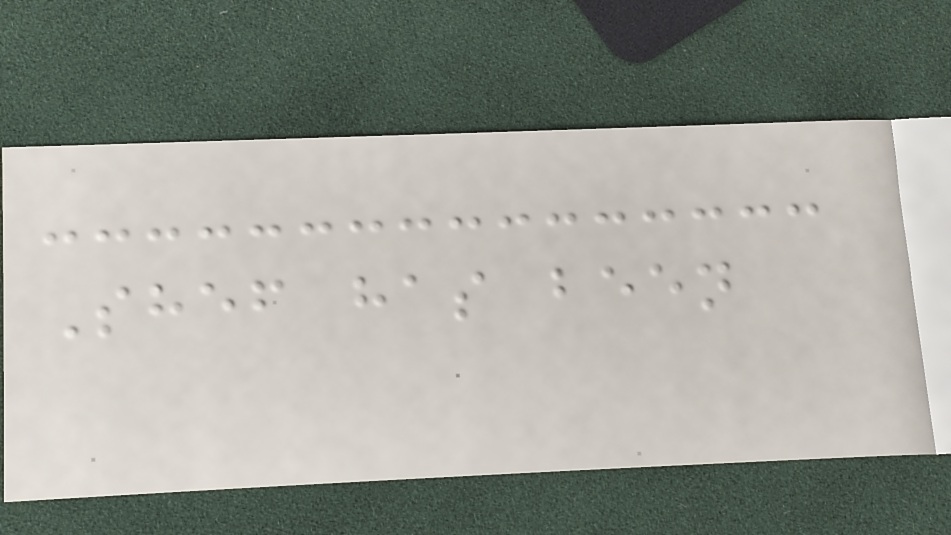Shef has been
